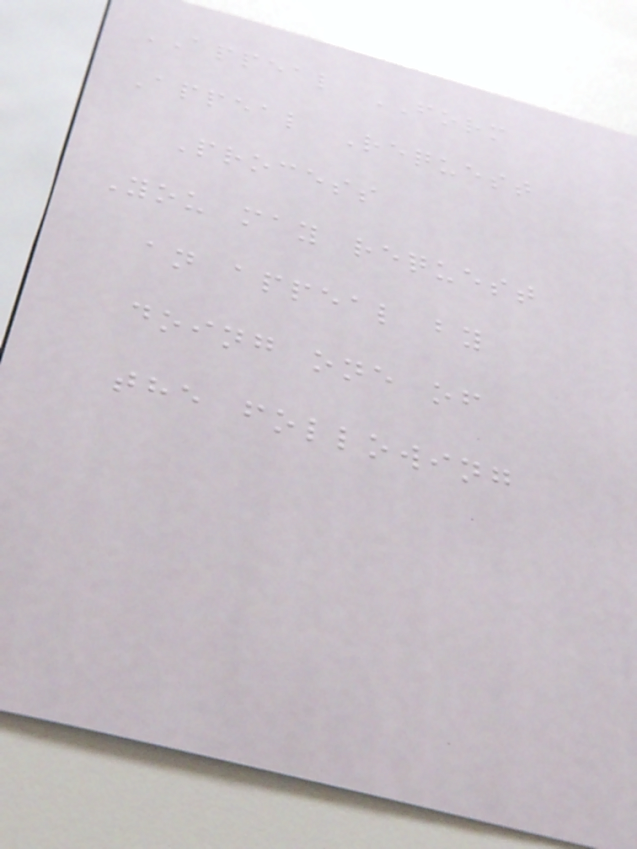APPEAL FORM
Appeal Request
Process
You may request
an appeal by
doing one of
the following
